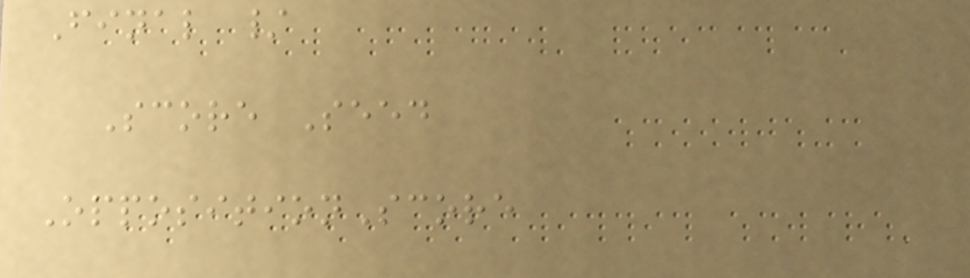Final /
Score Seed
OppositionScore
